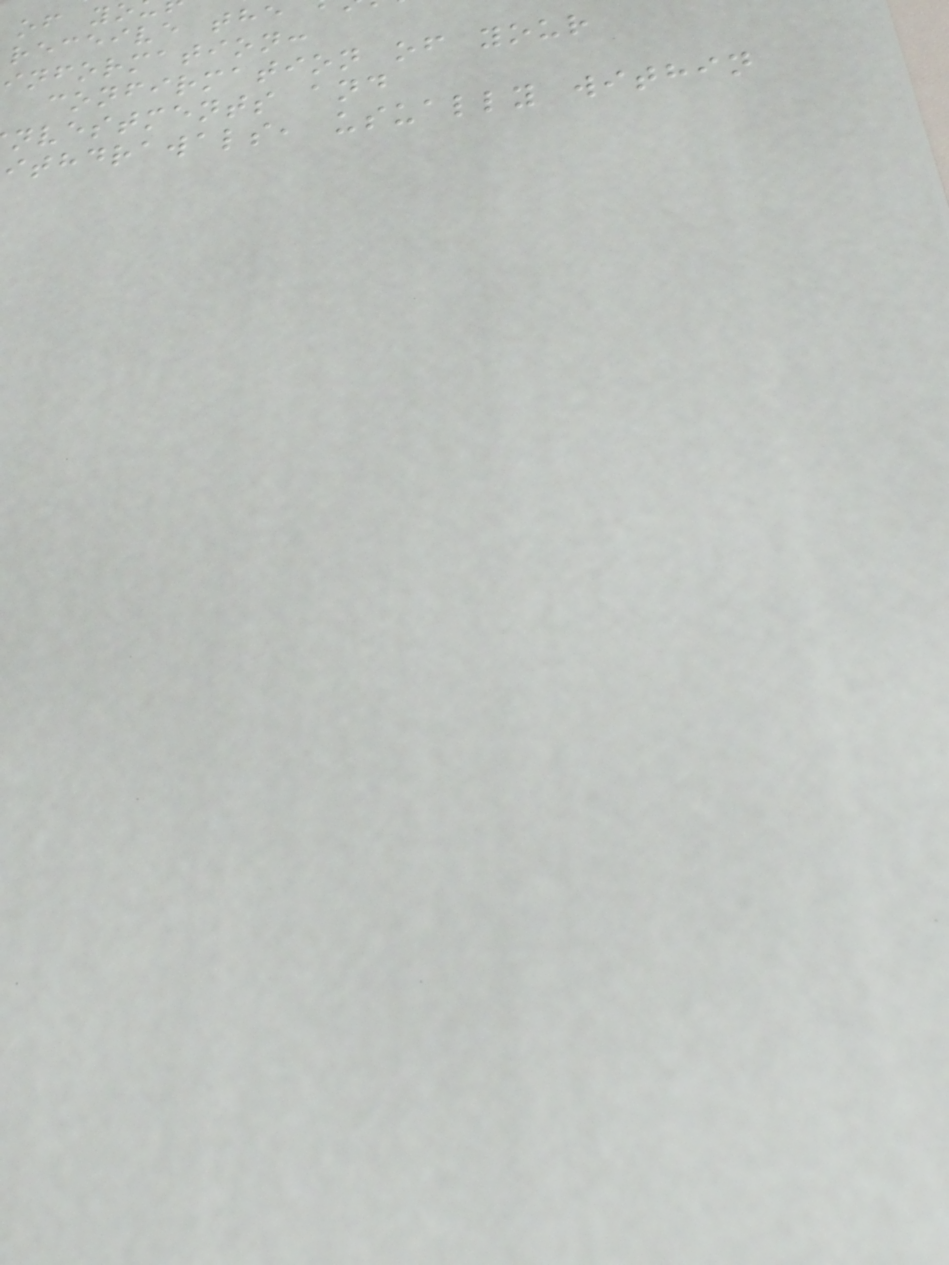receive the
information:
confirmation of your
nvestments and
ithdrawals, usually within
